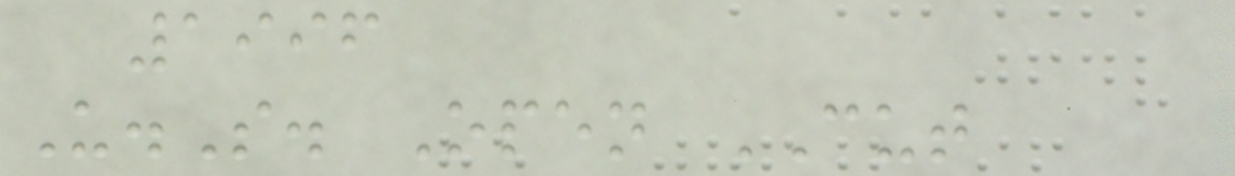1996
U.S. Open CUT
